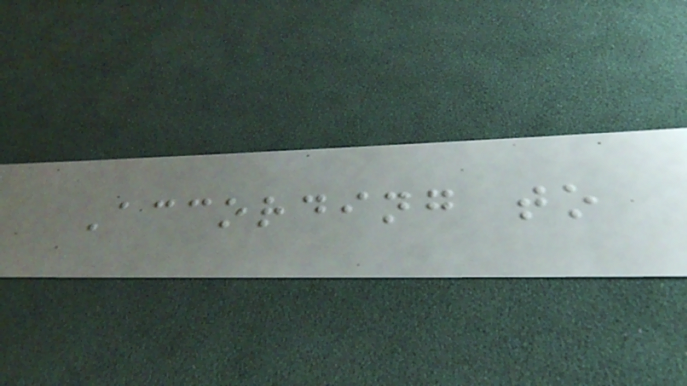According to
